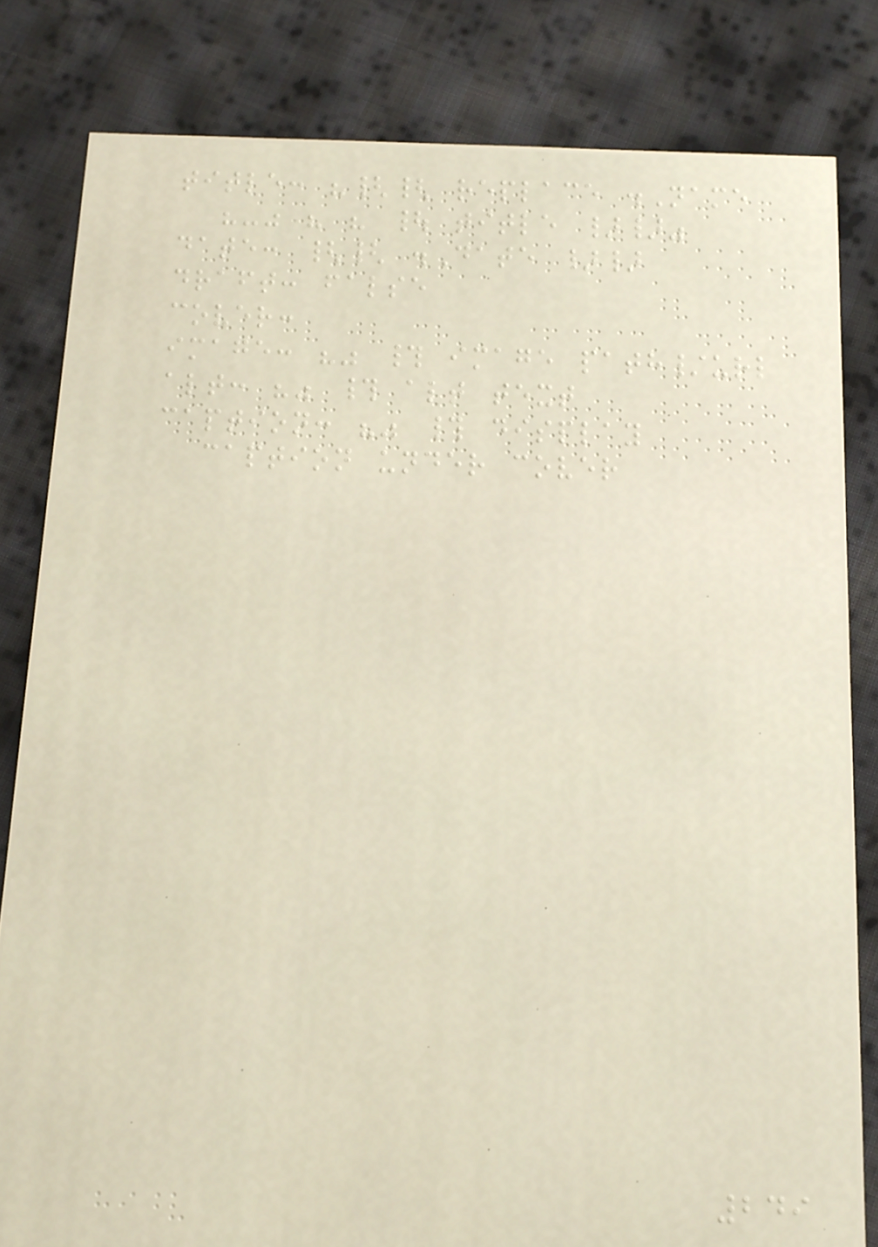title: "{{ replace .Name
"-" " " | title }}"
date: {{ .Date }}
draft: false
cover:
image: "" # image path/url
alt: "" # alt text
caption: "" # display
caption under cover
249
